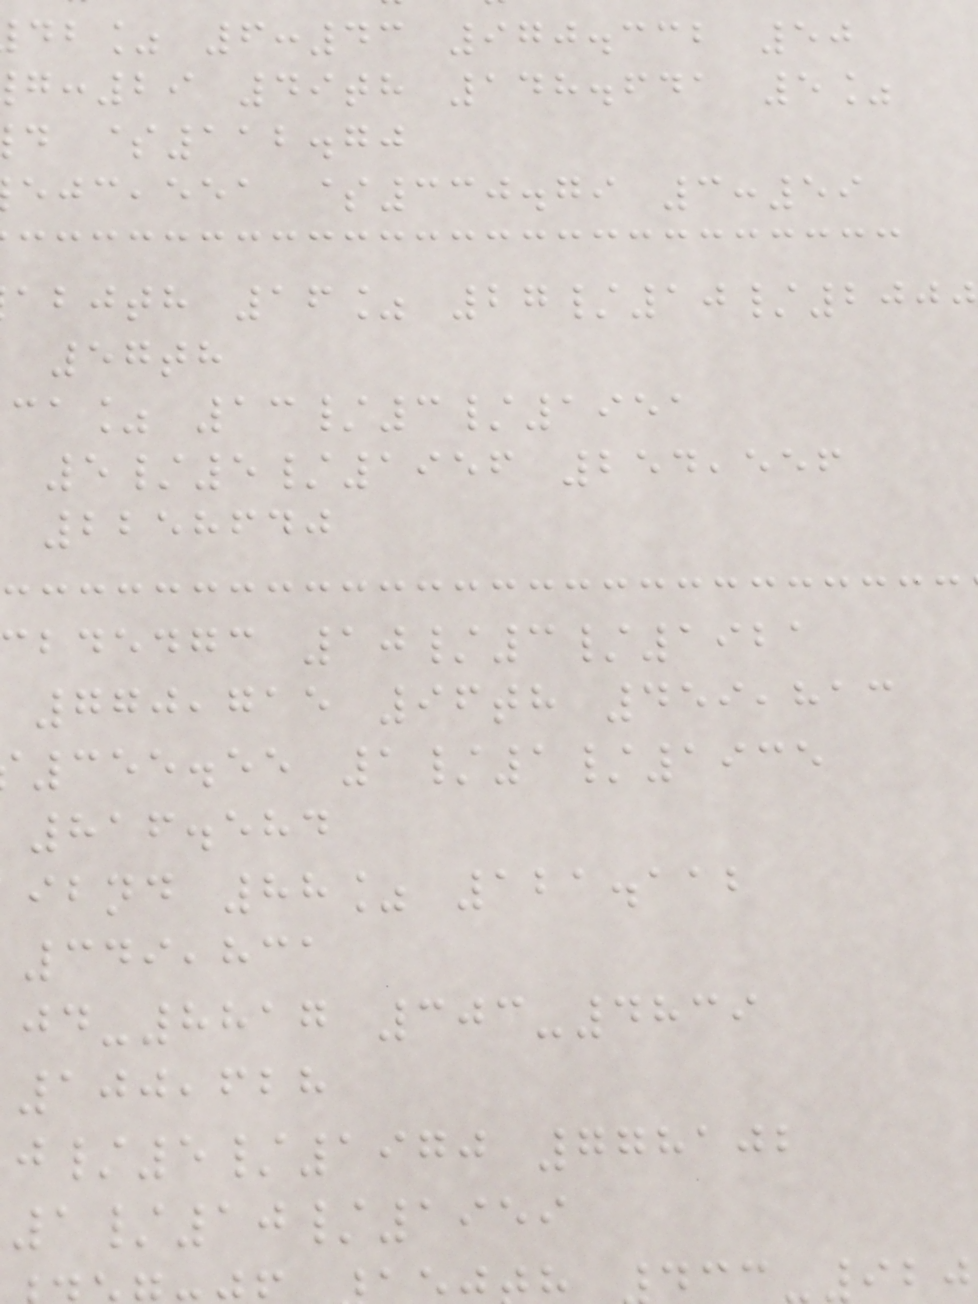db% 6:43 970.332 50
:29 49th 148.641 5%
d $112.70
,eea $330.79 3:59
abjth 16% 27/10/2000
57th
ca% 13/3/1951
5/5/1956 254,556
2258640
bdedgc 10/3/1921
770,715 96th 459,813
355.55 1/1/1935
816.584
ibnd 88% 121.112
349,831
-8817 303-4839
100,628
/5/1970 778102
1/10/1959
